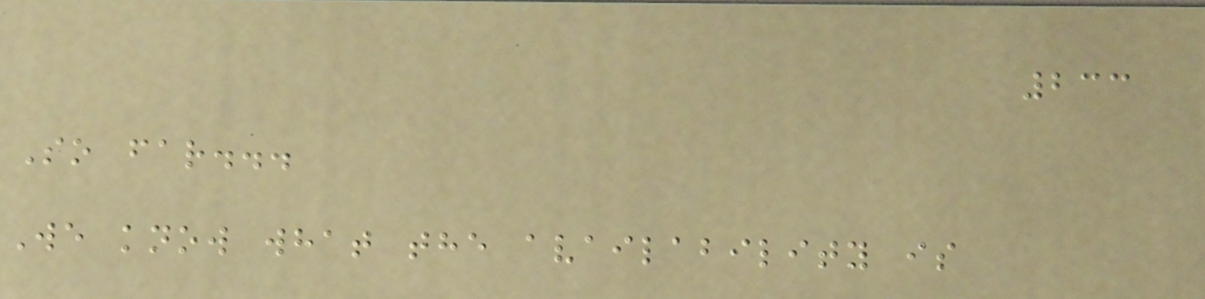233
So far...
We know what the availability is
